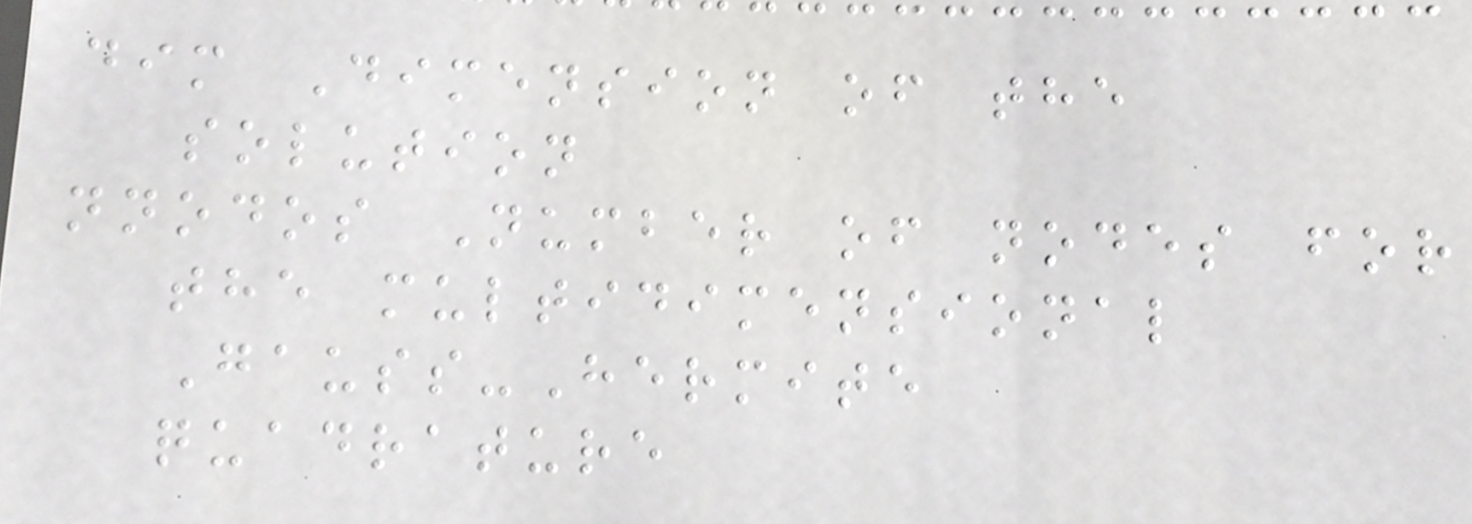dim Dimension of the
solution
nnodos Number of nodes for
the multidimensional
Gauss-Hermite
quadrature
